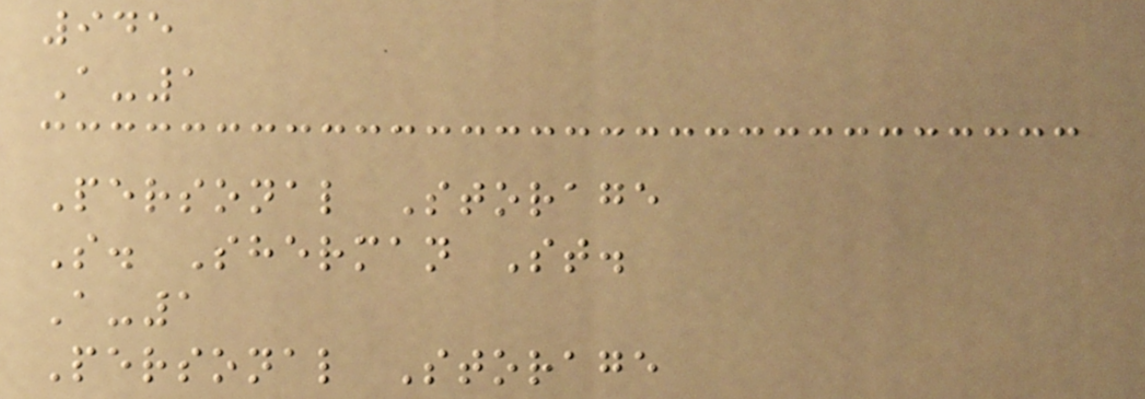945
A-1
Personal Storage
S. Sherman St.
A-1
Personal Storage
